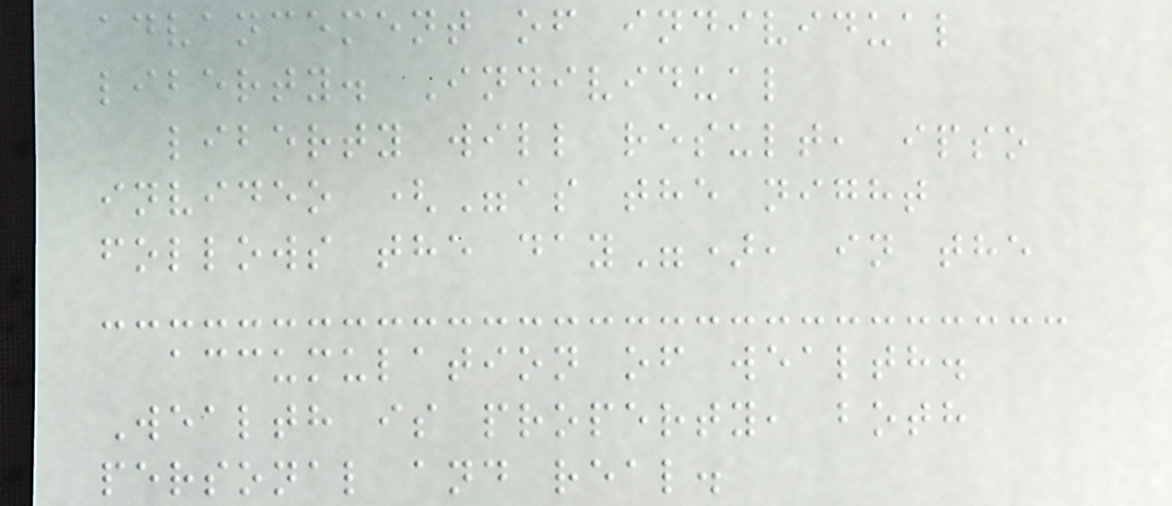advancement of individual
liberty. Individual
liberty will result, ipso
invideo ("as the night
follows the day"), in the
accumulation of wealth.
Wealth is property, both
personal and real.
